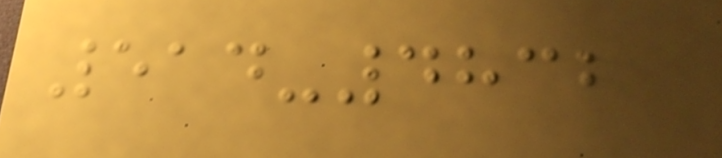514-4832
